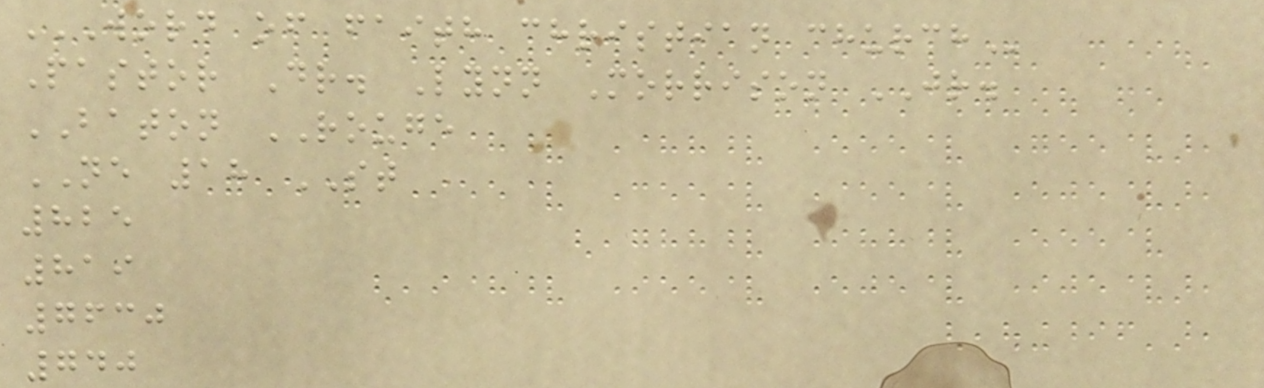WORD OF FAITH CHRISTIAN CHURCH
Pastor Dr. Lynn Morrison JR.
BATON ROUGE
NE 18 ST
825
819
7630
740
